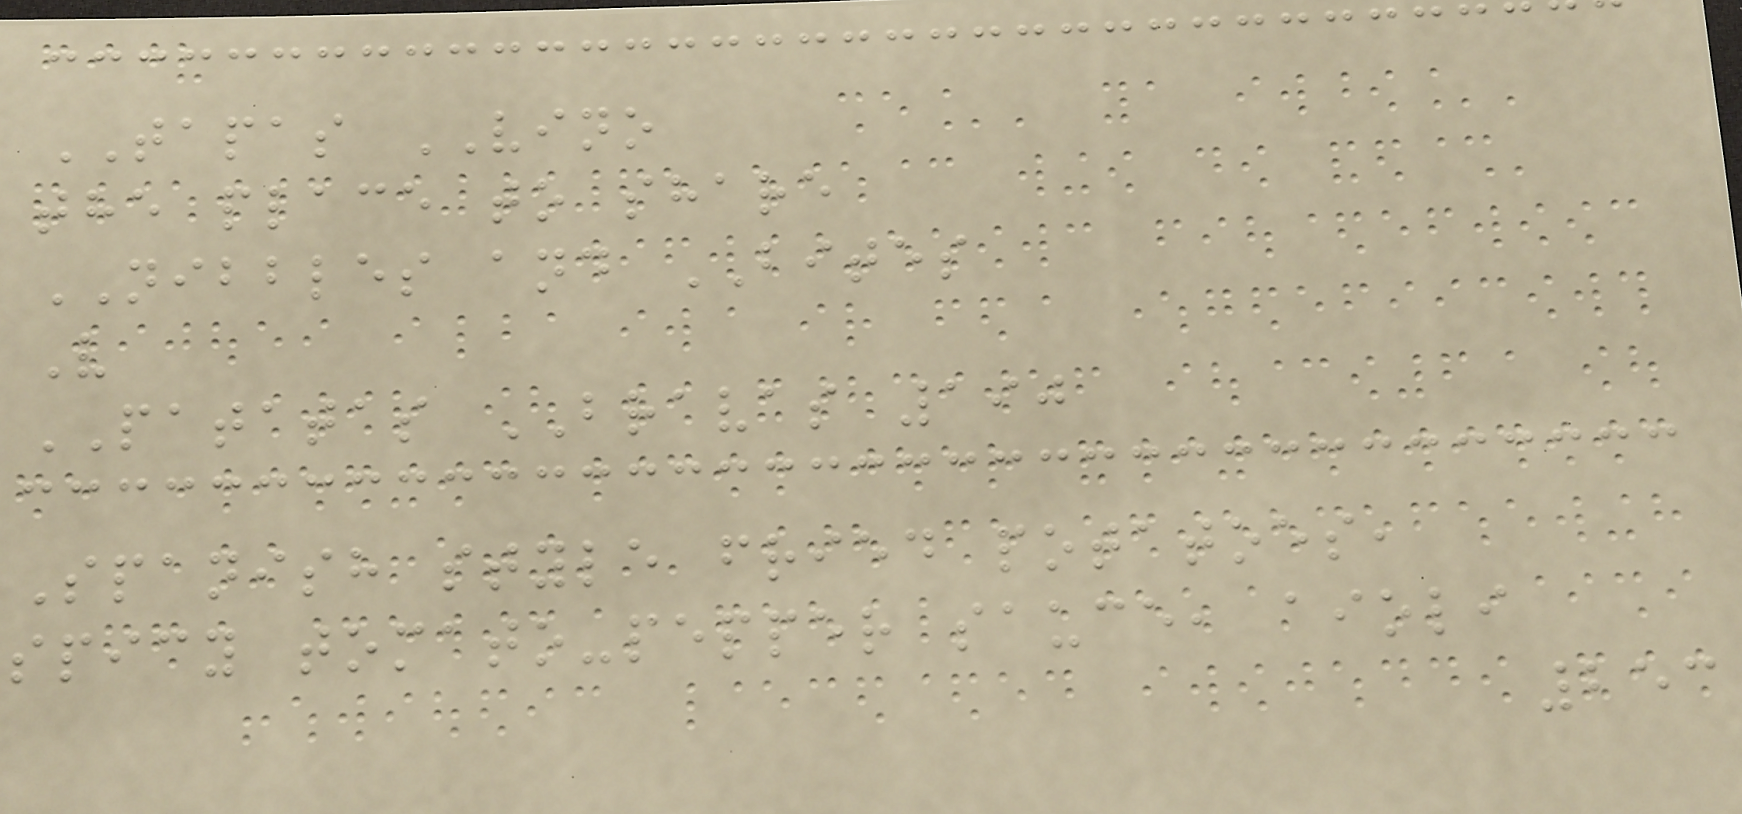TAPAS VINO
the place to share
NIBBLES and BITES
V
PATATAS BRAVAS 190
Spanish style fried potatoes,
spicy tomato-pepper sauce, aioli
253
